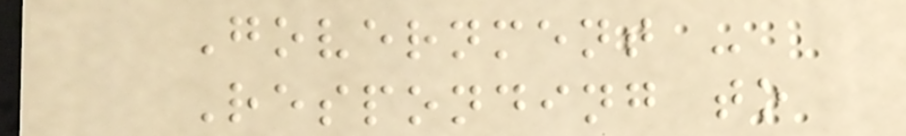Government -
Responding to
